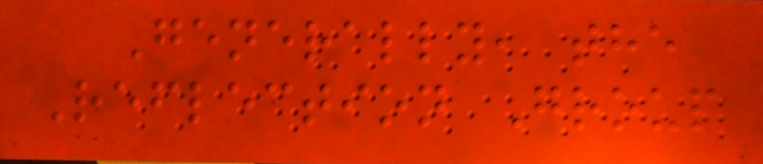Generally, the
Reflection Group
